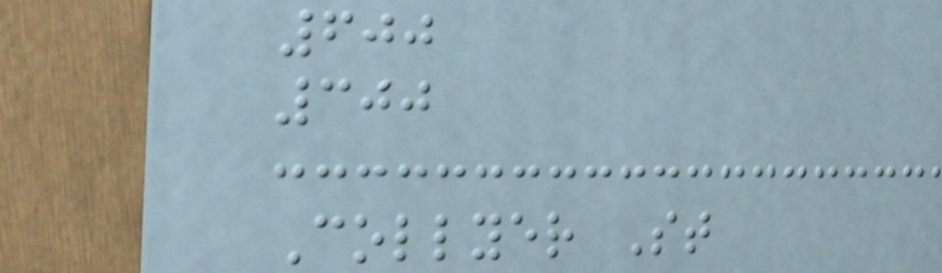600
300
Collyer St
